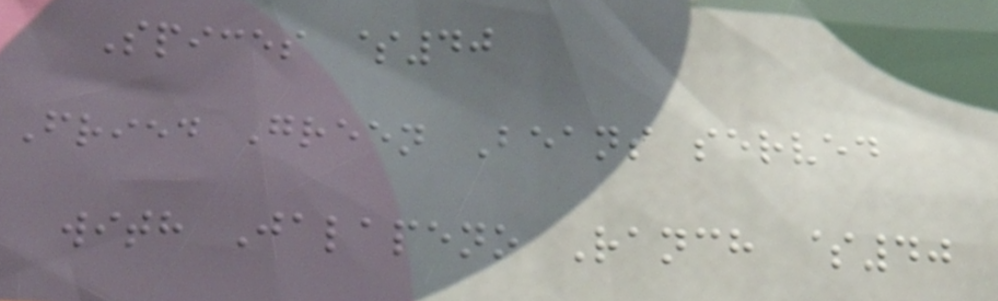Spices $40
Fried Green Beans served
with Jalapeno Ranch $40
